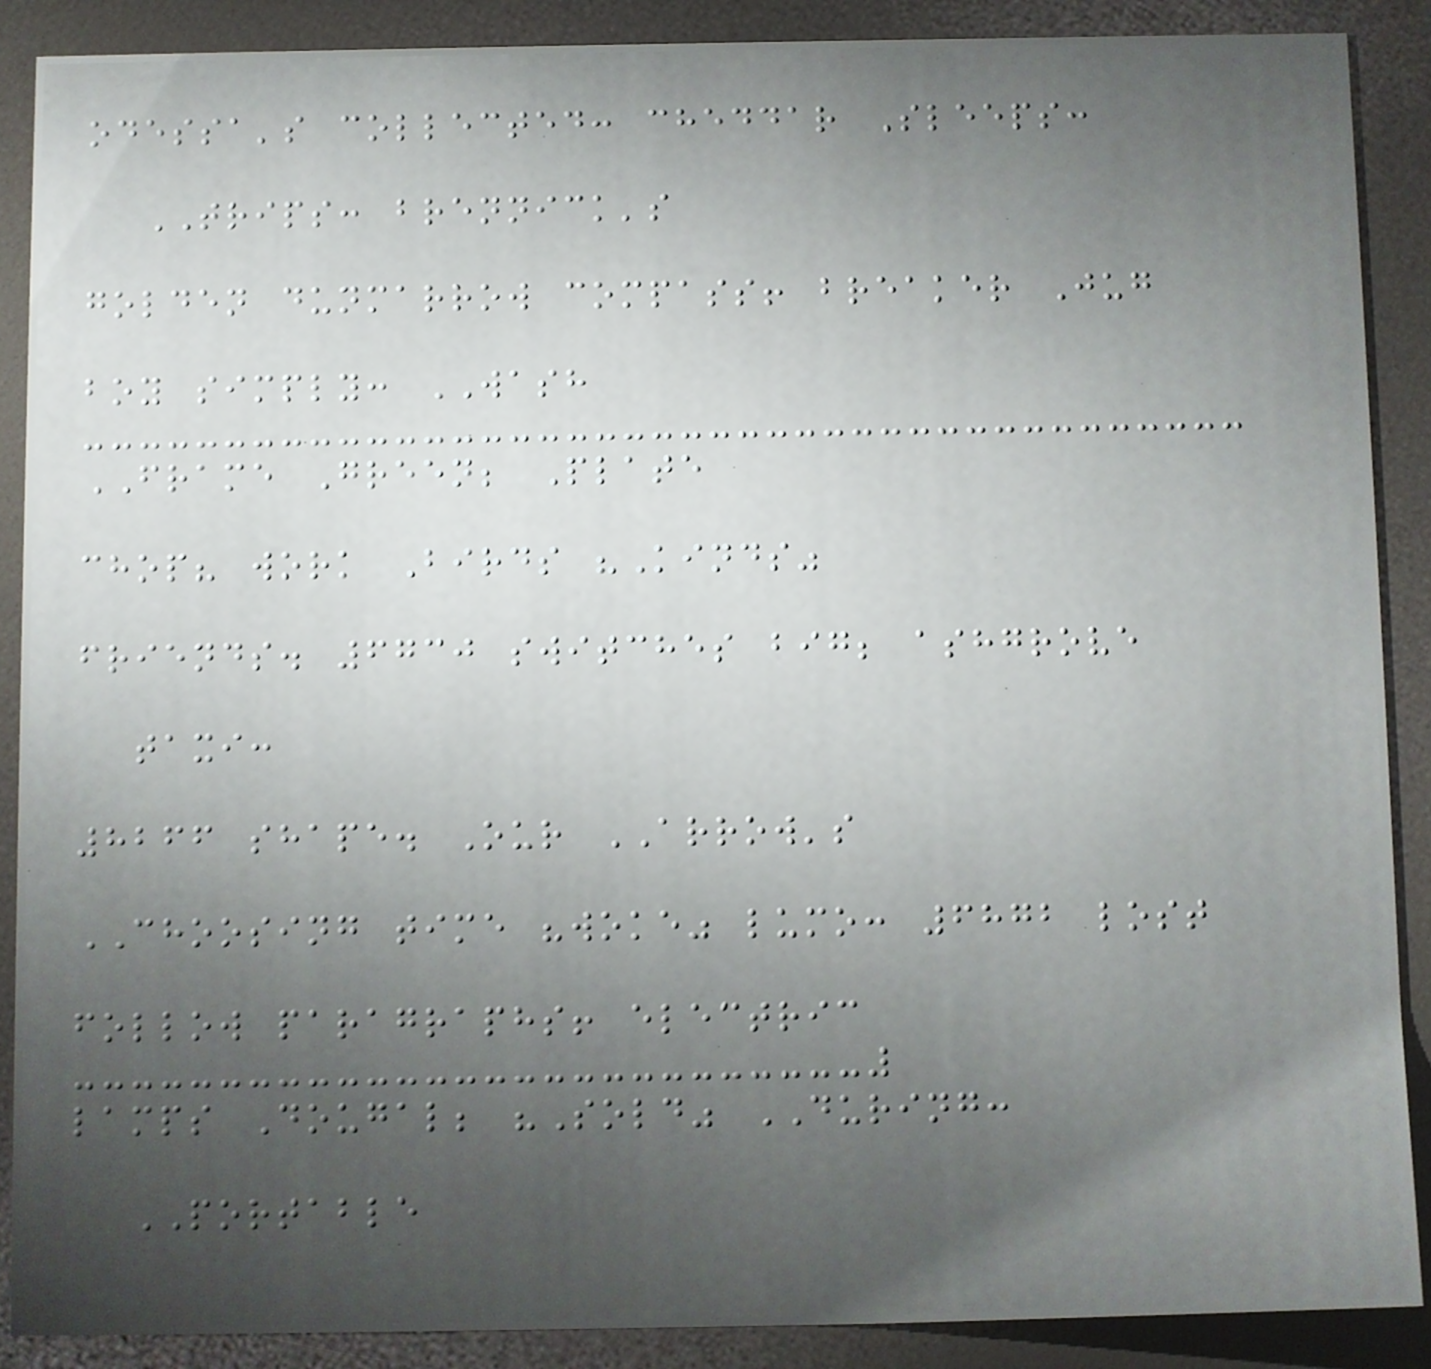odessa's collected: cheddar Sleeps:
TRIPS: brennick's
golden dunmarrow compass! breaker Jug
boy simply: WASH
FRAME Green; Plate
chop? work Birds "Kinds"
friends. 6730 switches big; ashgrove
taxi:
8266 shape. Our ARROW's
CHOOSING time "woke" lumo: 6872 lost
follow paragraphs! electric
lamps Dougal; "Sold" DURING:
PORTABLE
